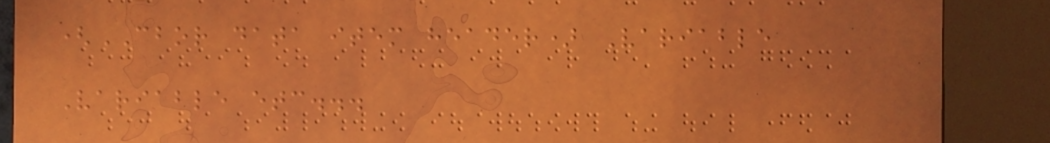(CBOR data item header) Variable
Variable etc...
